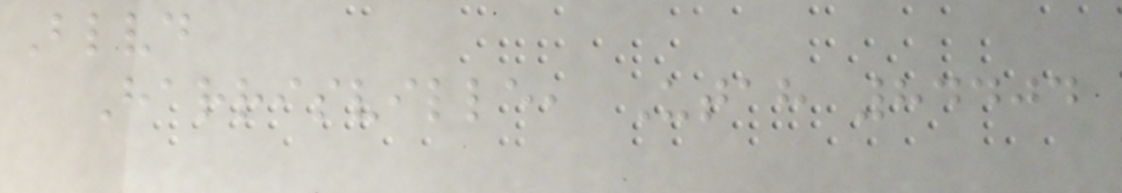Blvd
Harrisville, Utah 84404
